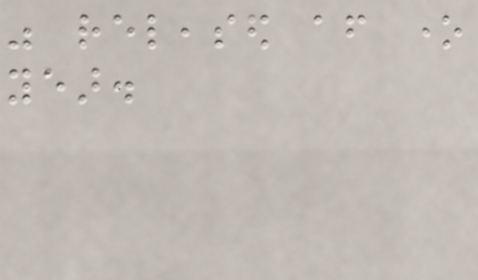was released after one
year.
